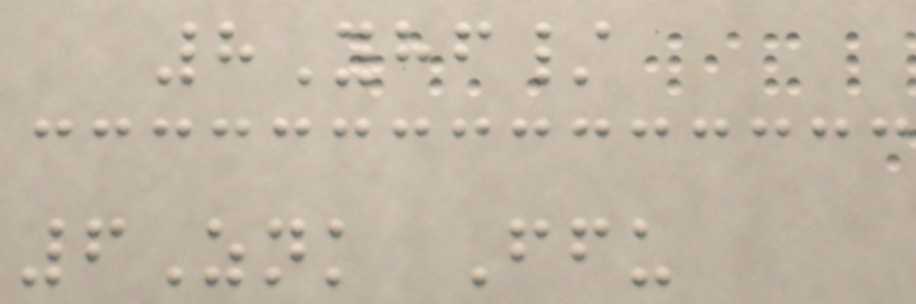8Yhf/
6Znk Ffu
